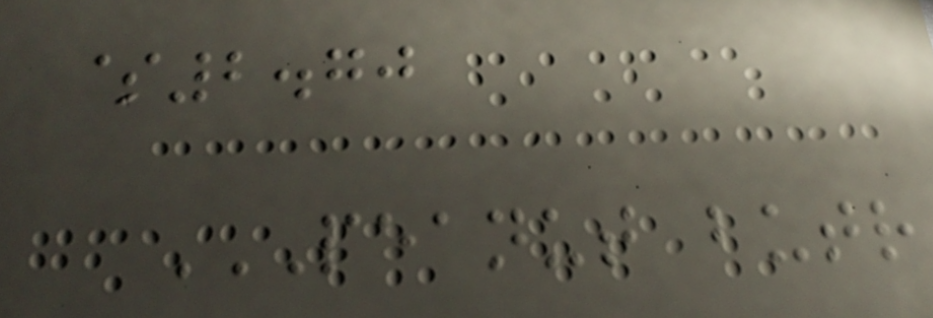$2.70
PEANUT BUTR
